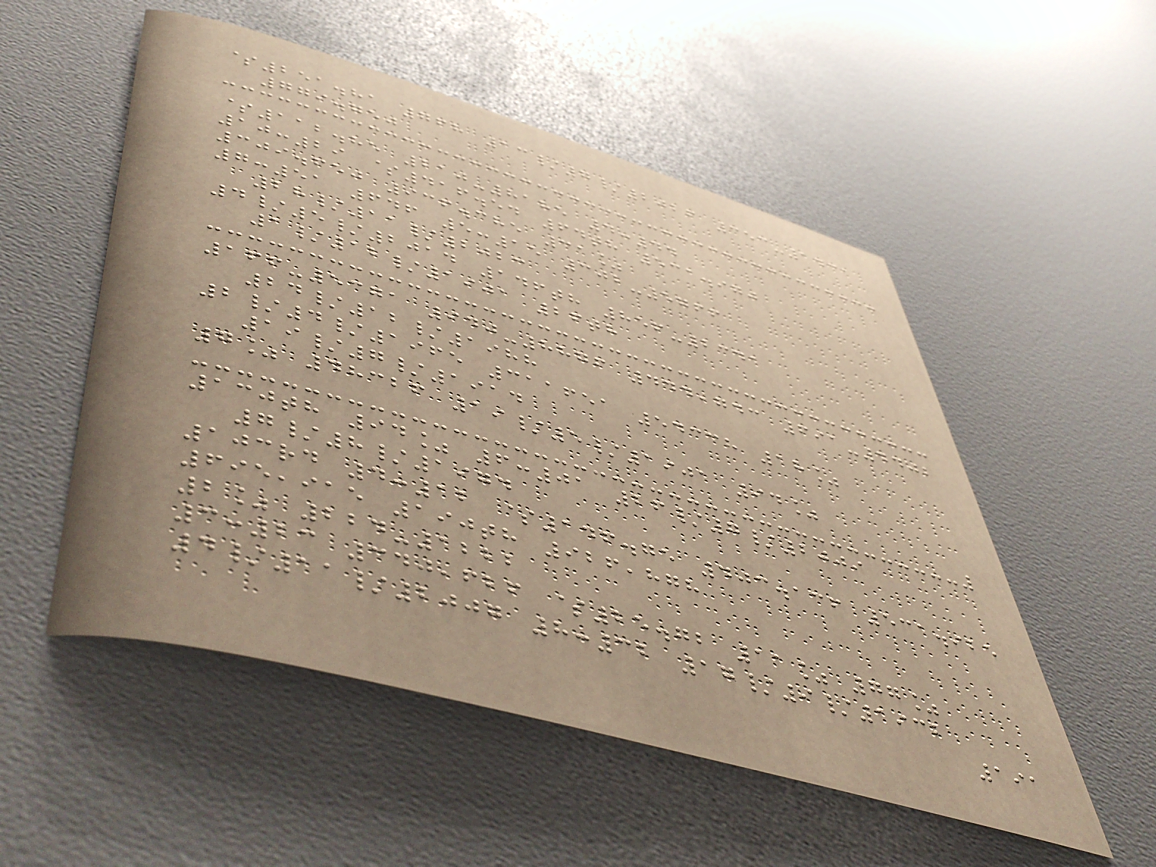$251.81 768 13/7/2026 353-1431
779.750
$112.85 210-8185 4:44
10:29 $416.54 64th 531.970
309.650 936.385 31%
7:51 646 5:15 302-5766
28/11/2023
4/5/2014 146th 856-2341
1/12/1901 26th
166-5371 940-8876 444,743 691-4402
24/12/1988
2/4/1965 311651 54338 18%
19/7/1914
7% 48326 19/5/1901 94%
130th 94% 6:01 26/7/2009
7/8/1974
103rd 4:12 $146.75 403.136 531.925
695,915 190th 926,878
2% 224-1222
3:23 340,626 $25.72 11% 77%
4/11/2007 8:32 17/9/1932
191
